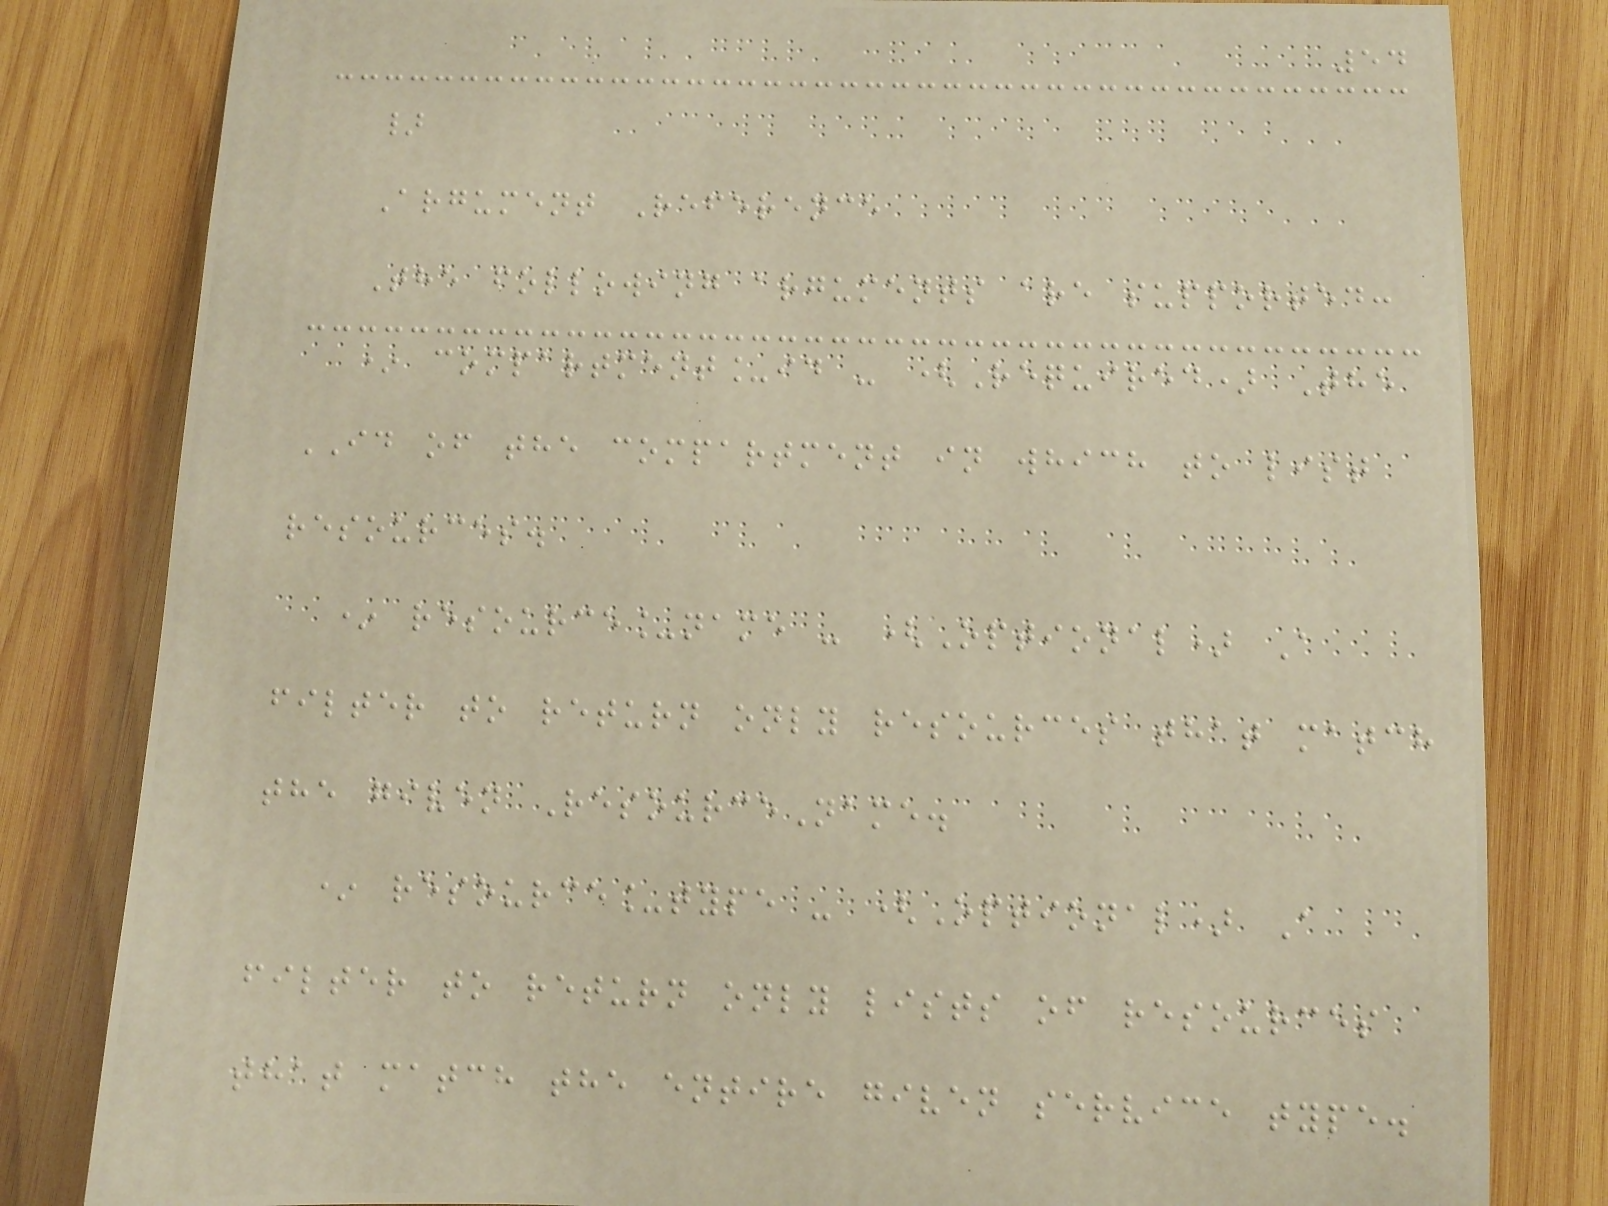54
}
Argument Reference
The following arguments are supported:
* compartment_id - (Required) The
ID of the compartment in which to list
resources.
* resource_name - (Optional) A
filter to return only resources that match
the given ResourceName.
* resource_type - (Optional) A
filter to return only lists of resources
that match the entire given service type.
